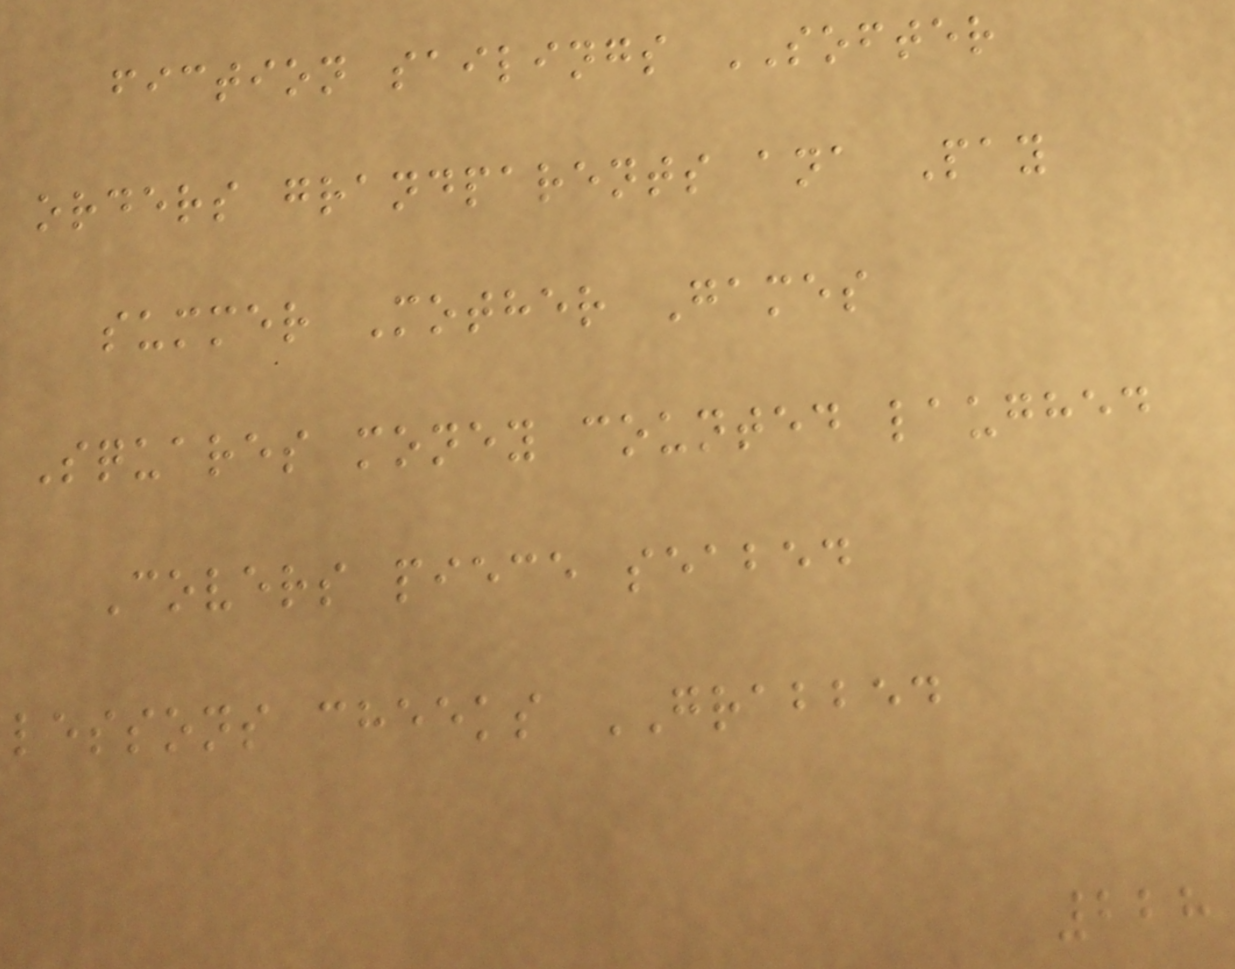fiction sailings SOFTER
orders grandparents ana Pay
summer Mother Games
Squares money counted laughed
Covers piece seabed
lessons cheeks GRABBED
228
